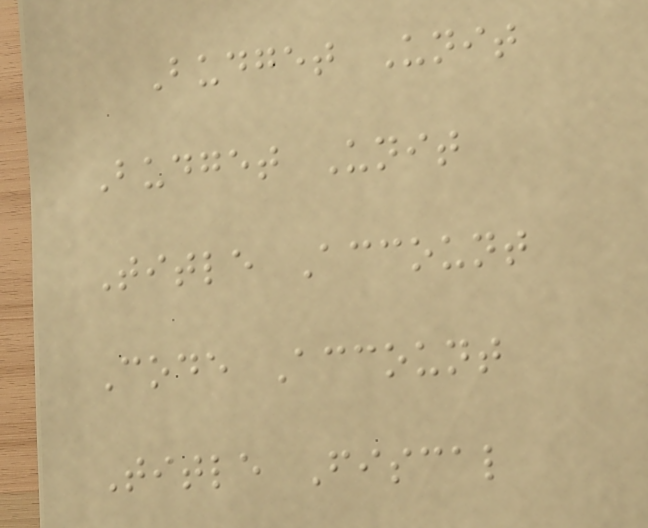Budget Unit
Budget Unit
Title Account
Code Account
Title Fiscal
